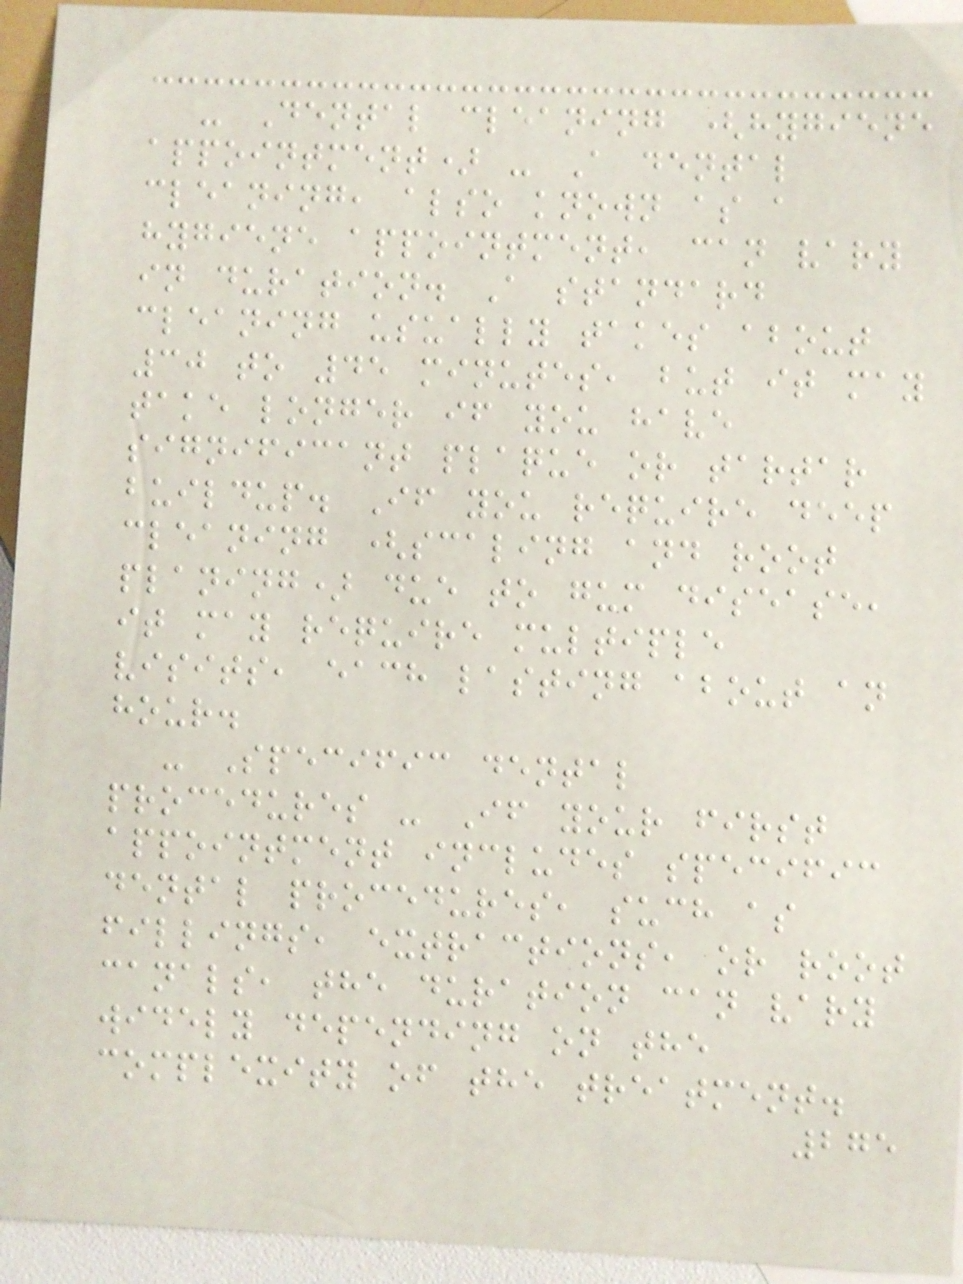- Dental cleaning (hygiene
appointment) - A dental
cleaning, also known as a
hygiene appointment, can vary
in duration. A standard
cleaning usually takes about
30 to 45 minutes, but it may
take longer if you have
significant plaque or tartar
buildup. If you require deep
cleaning (scaling and root
planing) due to gum disease,
it may require multiple
visits, each lasting about an
hour.
- Specific dental
procedures - If your first
appointment includes specific
dental procedures, such as
fillings, extractions, or root
canals, the duration can vary
widely depending on the
complexity of the treatment.
275
